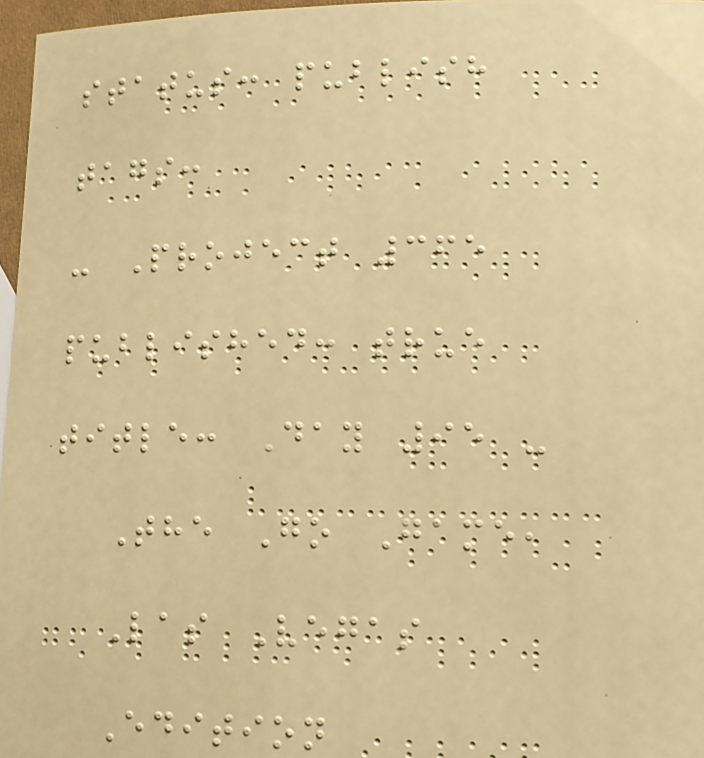status: publish
tags:
- Project 365
published: true
title: Day 95 -
The Go Game,
Las Vegas
Edition
